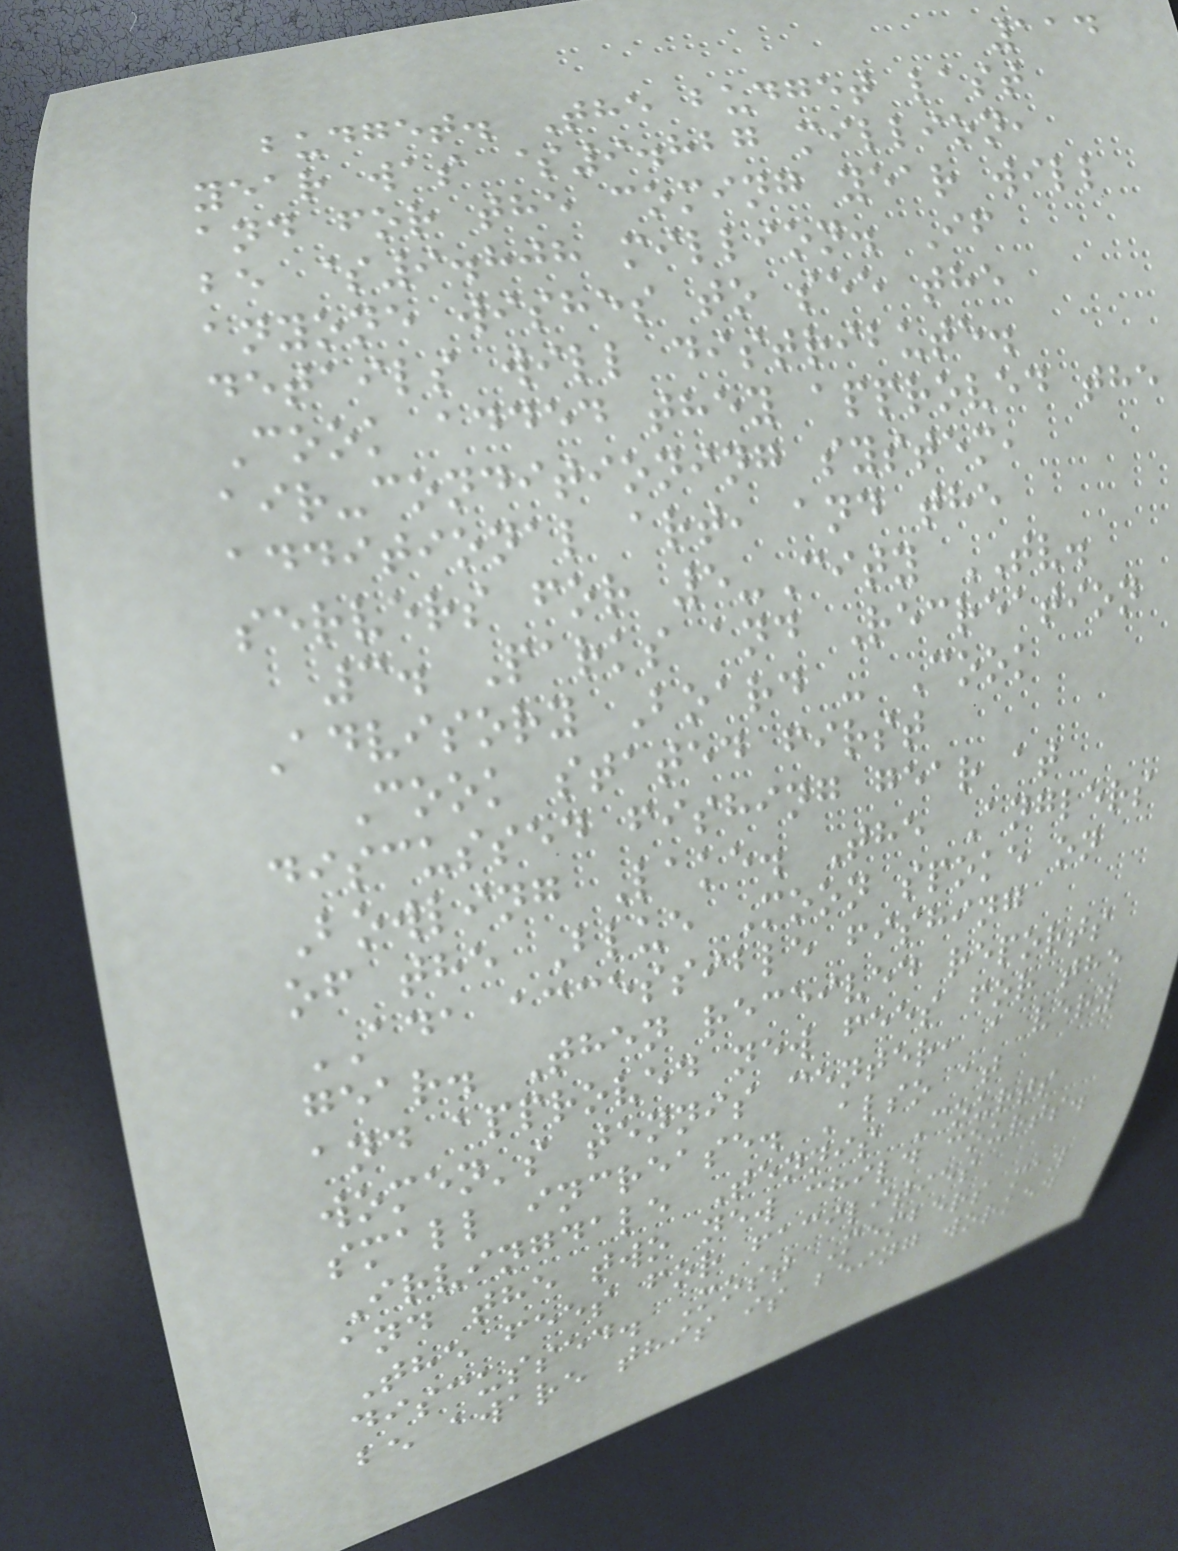114
budget. The budget last
year was $9.827 million,
and for the coming year will
be $9.808 million. If
anyone wishes to see the
details will distribute.
Cook added they approved the
air-conditioning system,
additional art, and the
servers for 5-City TV.
3. Parks and Recreation
Advisory Board - Cook
Cook stated first
discussed fishing gear at
Bowling Lake. The Anglers
of the Blue Moon spoke on
ADA accessible fishing
gear. Then received reports
and approved new fees for the
women's tennis center, a very
small increase. Also at
Irvingdale Tennis Courts
and the two new child courts.
The fees for facilities
discussed. Most Members may
be aware this is being worked
